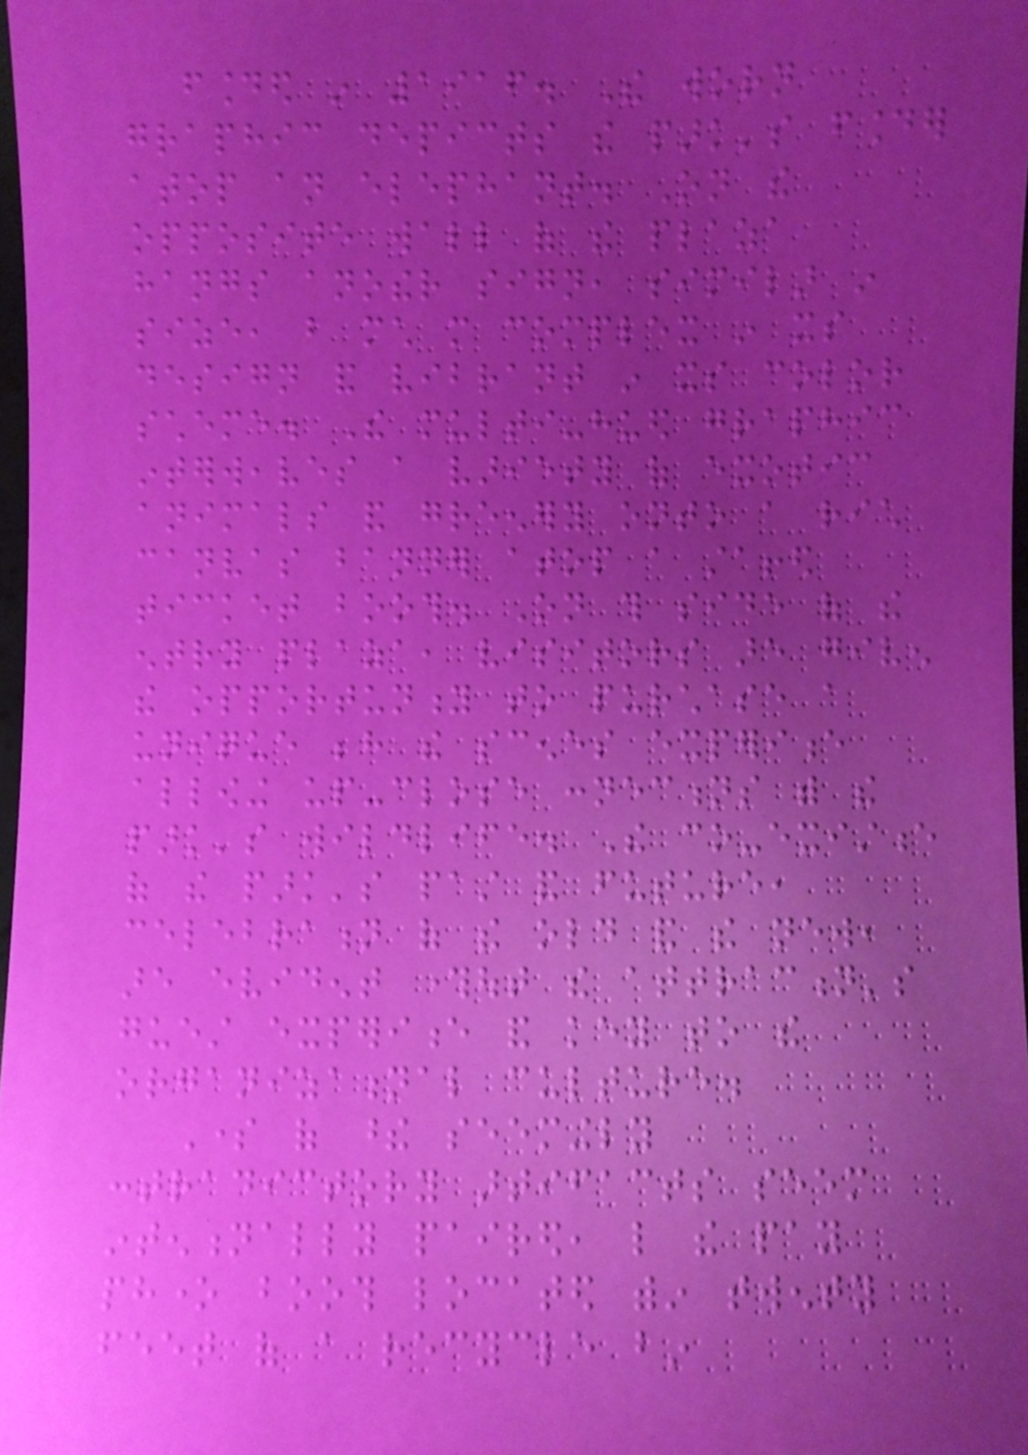founded in 1916. The worn
graphic depicts the park's founder
atop an elephant. On the
opposite wall of the plaza
hangs another sign, similar in
size, but much more complex in its
design and vibrant in its color
scheme. The multi-hued graphic
interweaves a variety of exotic
animals and greenery onto a rich
canvas banner atop a staffed
ticket booth. On this side of the
entry plaza, visitors are given
the opportunity to purchase a
unique behind the scenes experience
allowing up-close connections with the
park's wildlife. The co-existence
of the park's past and future,
celebration of the old and the new,
are evident throughout the attraction's
guest experience and key to the
organizational culture.
Some of these seemingly
contradictory artifacts seem
intentionally paired, like the pay
phone booth located within twenty
feet of a recycle bin
